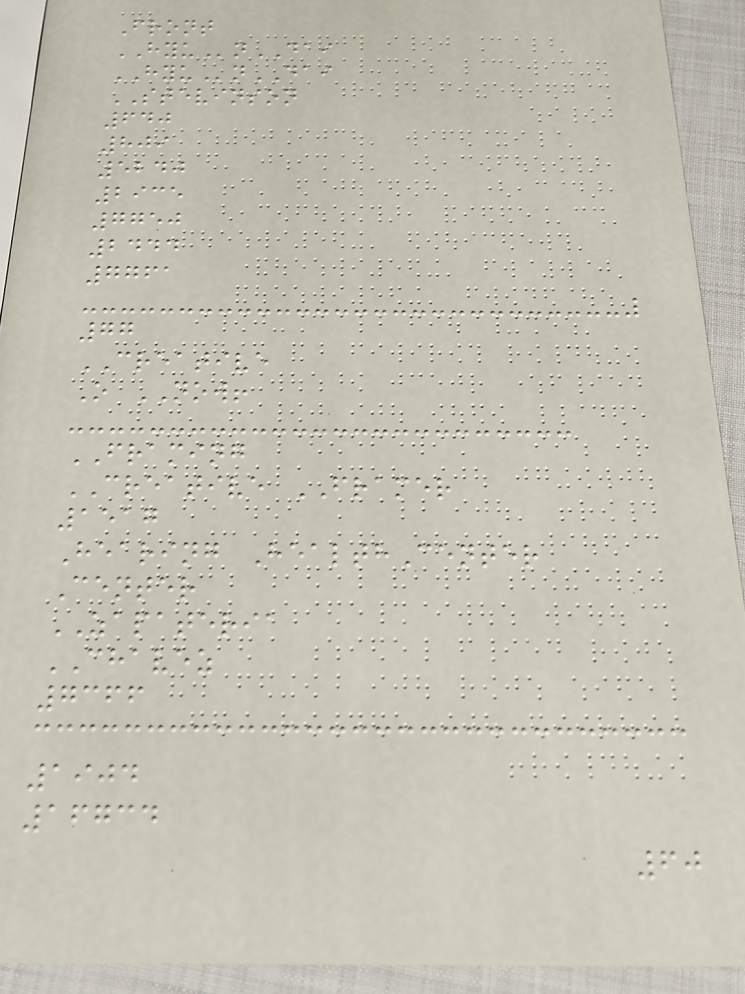Front
HYUnDAI
HYUnDAI
STEVINSON
640
809
5240
2935
7750
2444
7761
77
CREATIVE
O NOW!
FRAMING
CREATIVE FRAMER
1517
Hearing HealthCenter
Center
ZAPATERIA
CHAVEZ
7366
1904
16734
60
